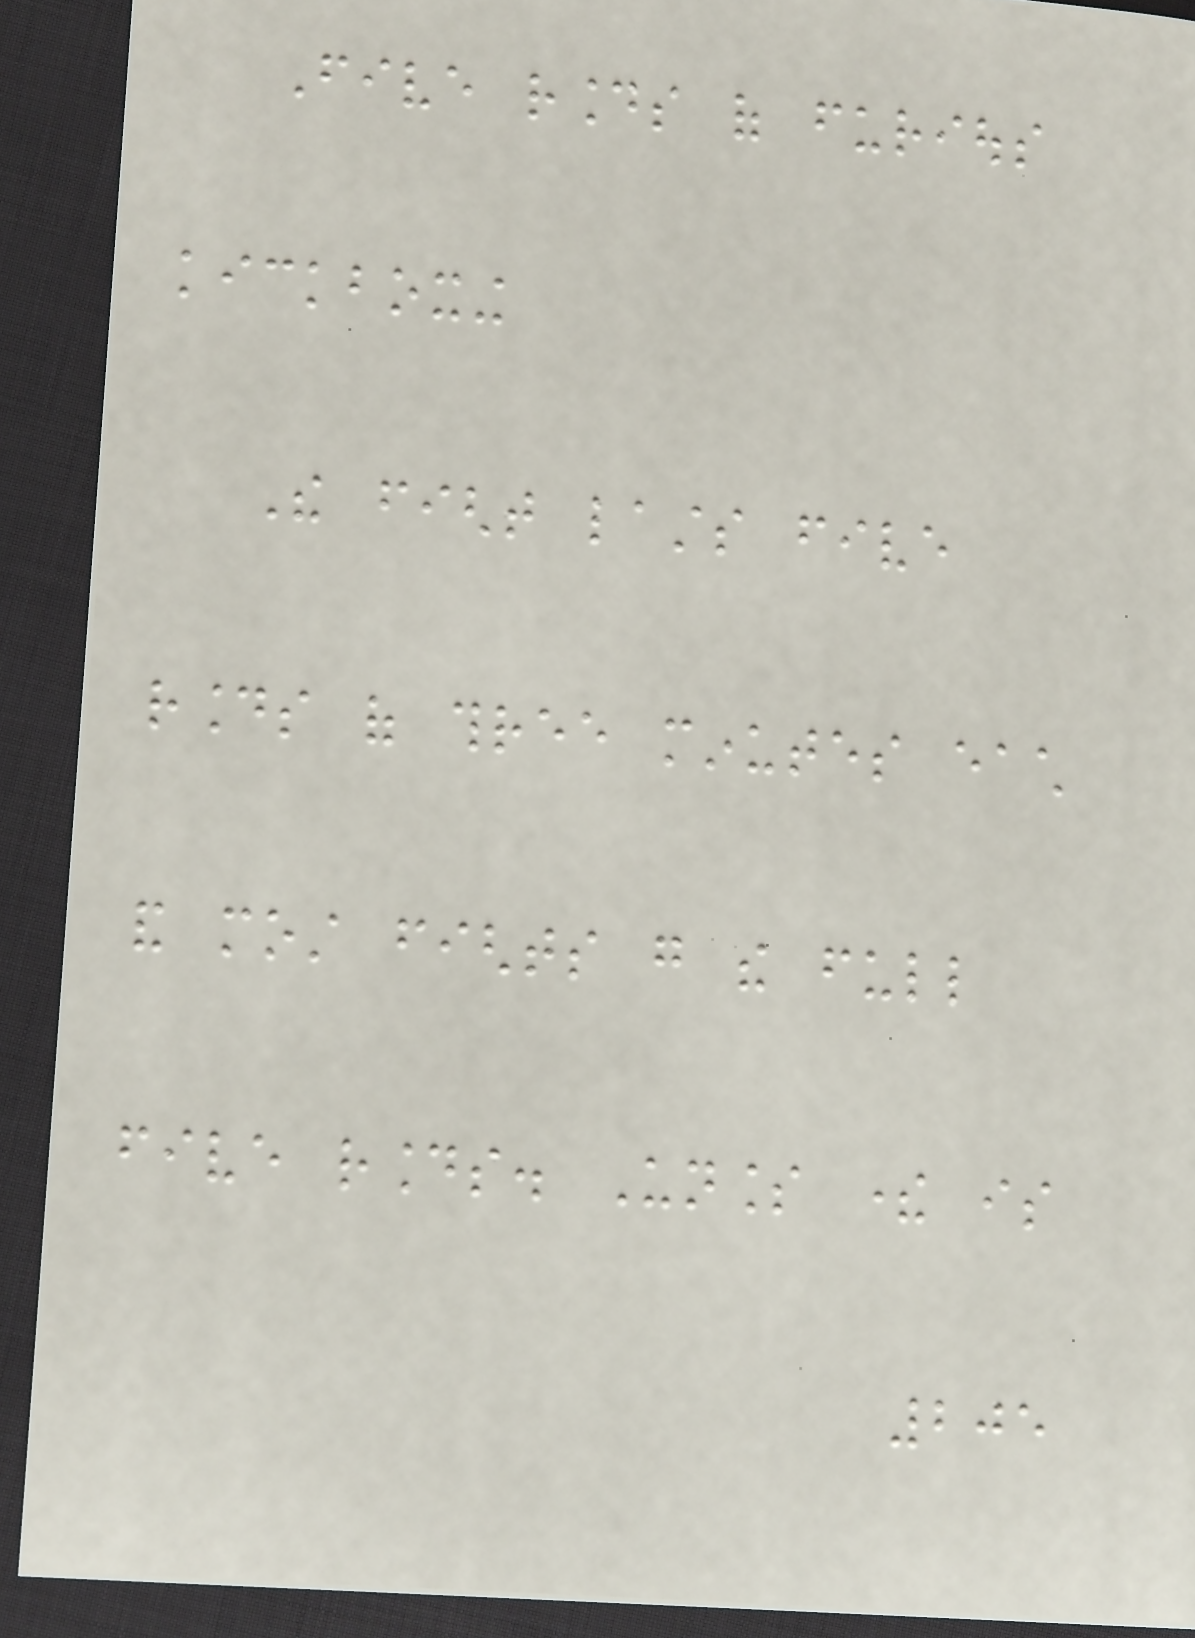Five rounds of furious
kickboxing
The fight lasts five
rounds of three minutes each
and most fights go the full
five rounds. Unless there is
205
